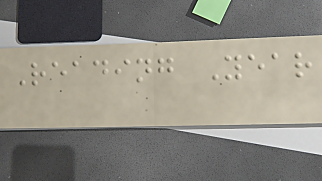Reading Year
